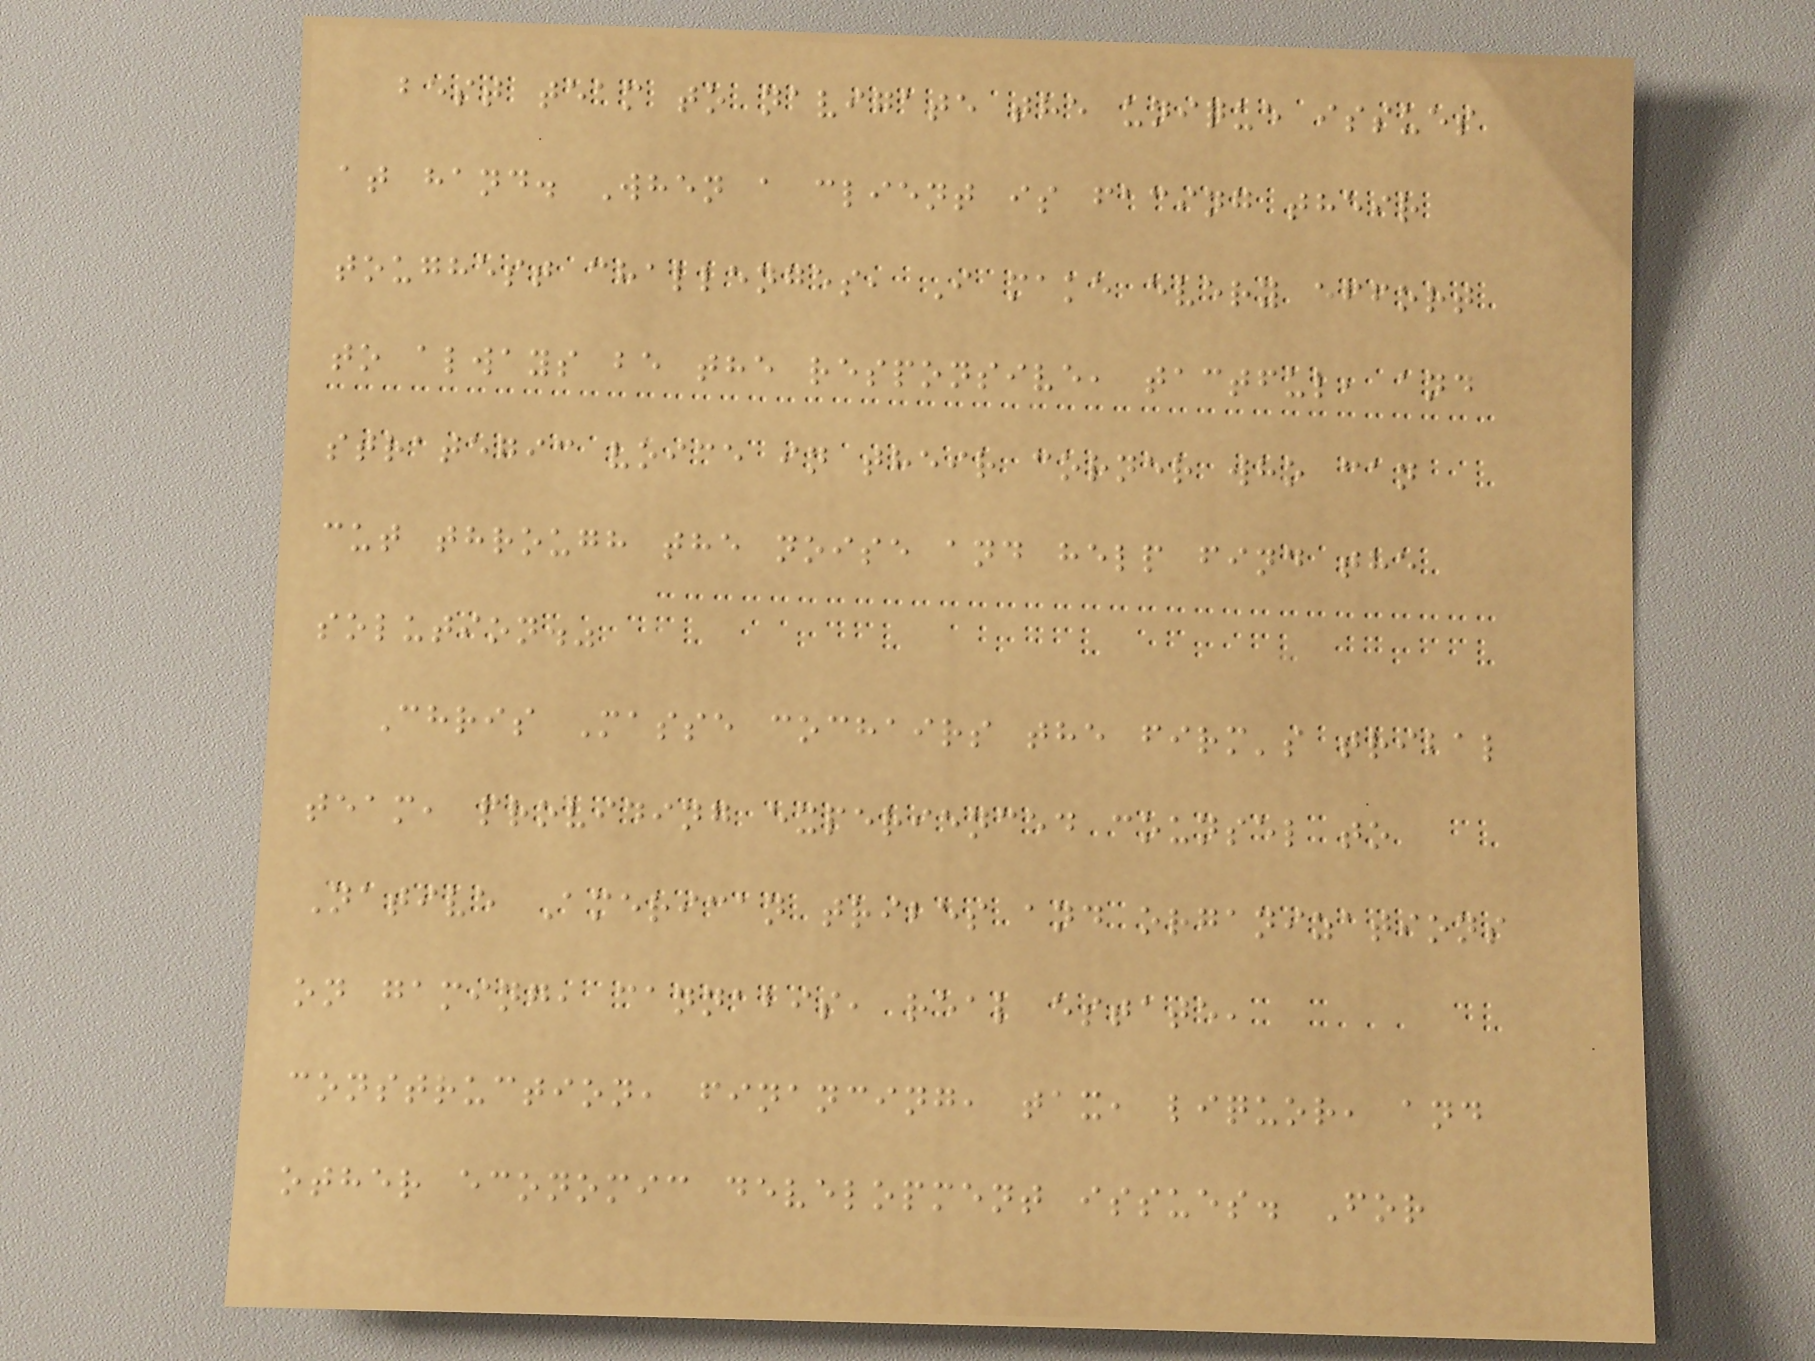best team to navigate the unique issues
at hand. When a client is facing their
toughest challenges, I make every effort
to always be the responsive, tactful, and
strategic voice in their corner who can
cut through the noise and help find the
solution."
Chris Masse cochairs the firm's tribal
team, providing experienced counsel to
Native American tribes and organizations
on gaming, cannabis, real estate,
construction, financing, tax, liquor, and
other economic development issues. For
